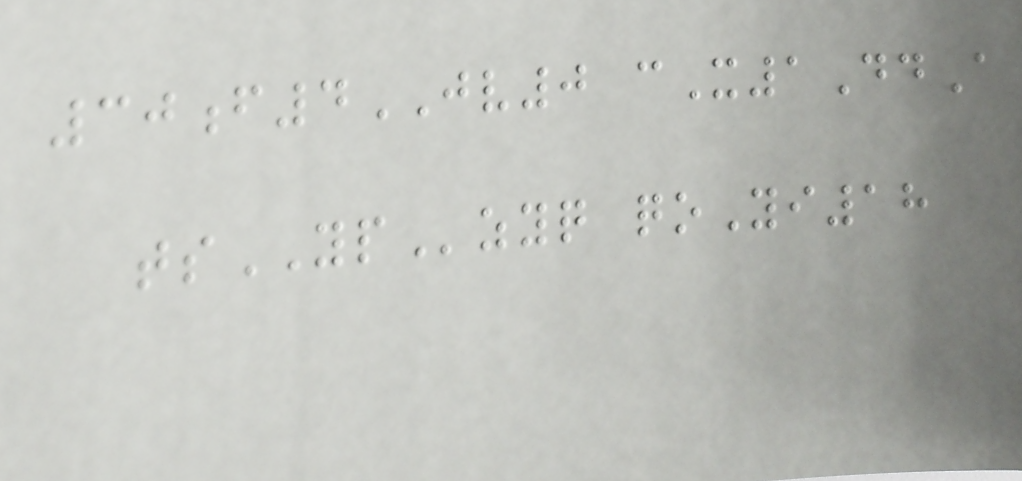30f4JV0 cX1DdA
tsYPzyq qoYi18
